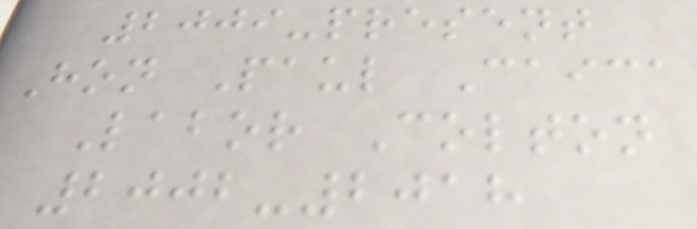2009-present
Hon Paul Caica
Labor Colton
2002-2018
